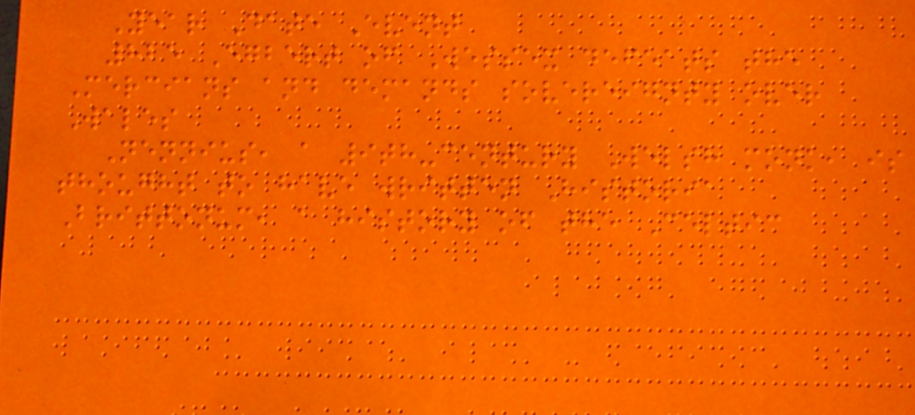Year Date Event
825 Egbert of Wessex defeats the
Mercians and demands sovereignty over
Wales
Nennius, a 9th-century Welsh monk, is
thought to have written Historia
Brittonum, a history of the Celtic
